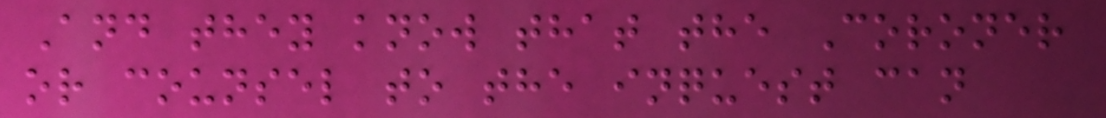And they know that the Coroner
or counsel to the inquest can
